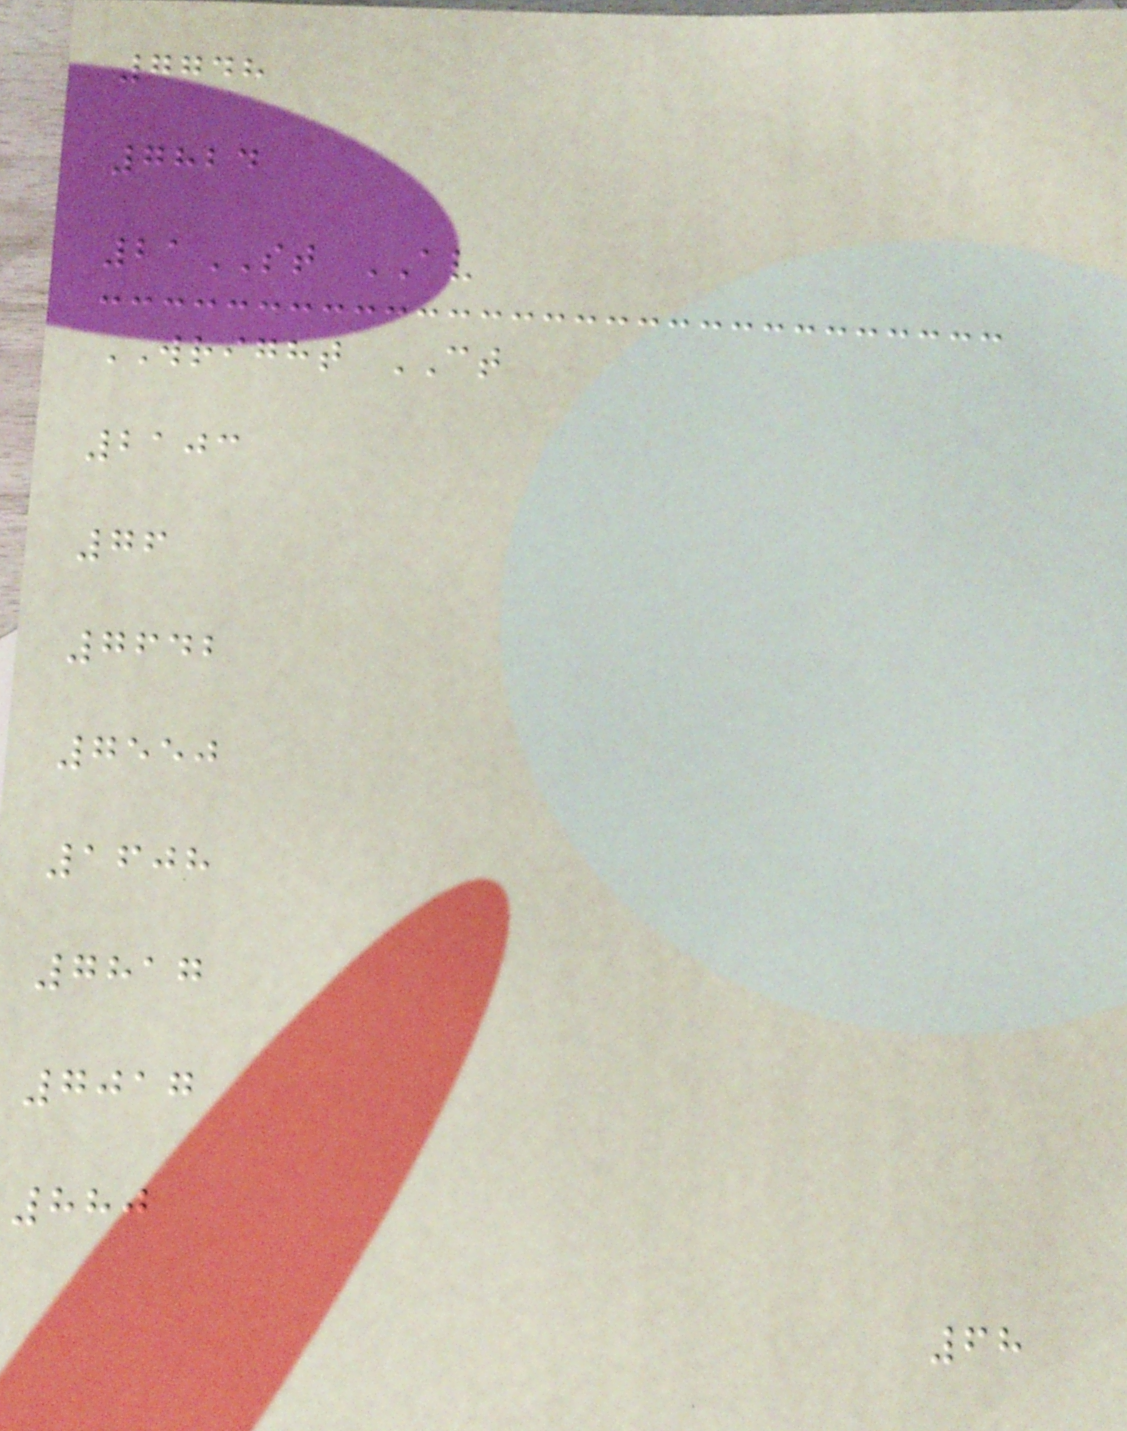7748
7824
21ST AV
WRIGHT CT
2103
76
7642
7550
1608
7817
7017
880
68
